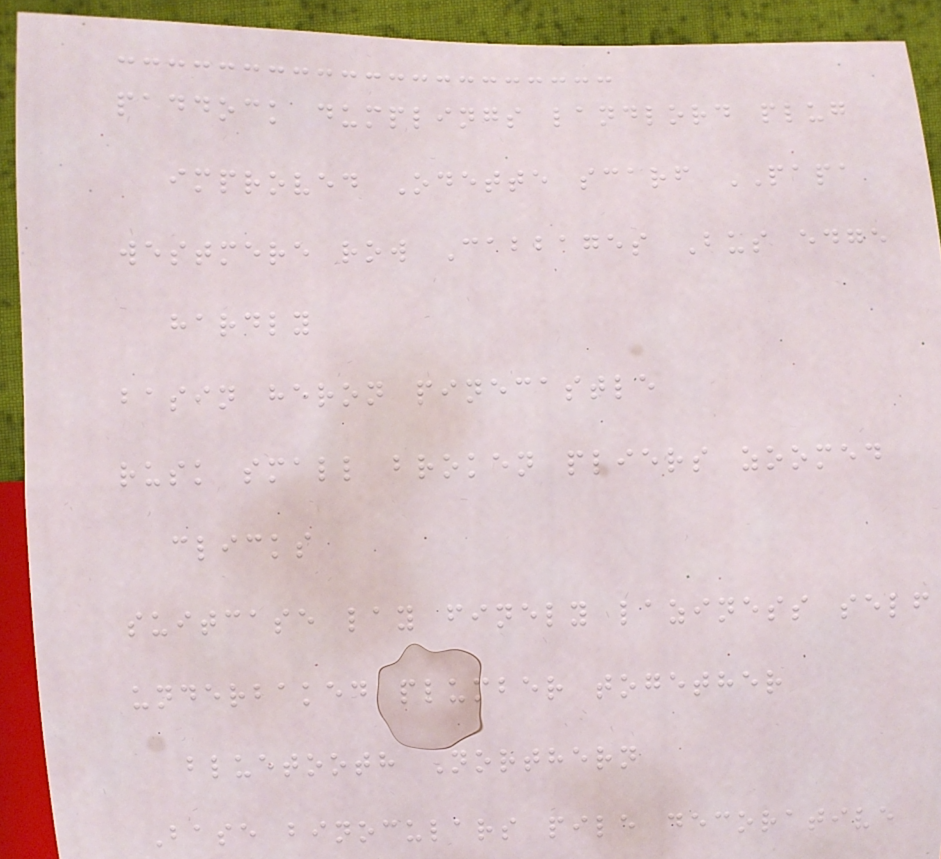paddock dumplings landlord plug
improved Odette scarf PAPA
westmere row Cabbages Bus edge
hardly
basin heron pinecastle
rusk small broken pliers zoomed
clicks
suitcase lay finely laziness self
underbaked plumber together
bluetooth Northern
Base binoculars pile decorative
